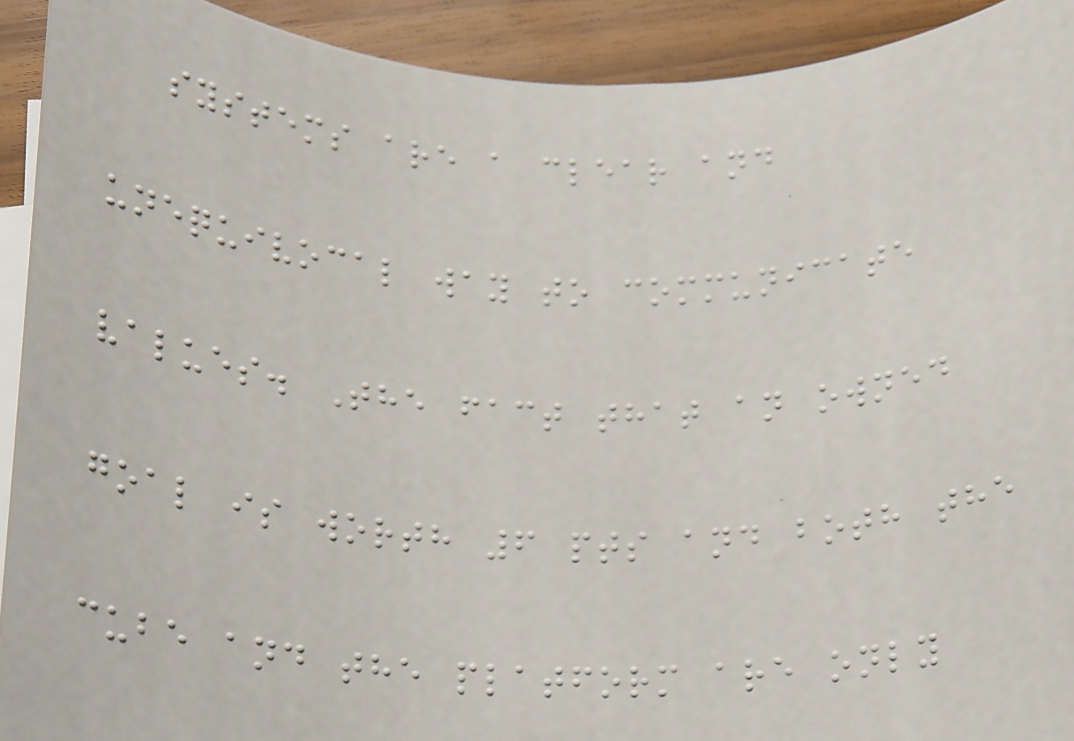systems are a clear and
unequivocal way to communicate
values. The fact that an owned
goal is worth 6 pts and both the
cube and the platform are only
